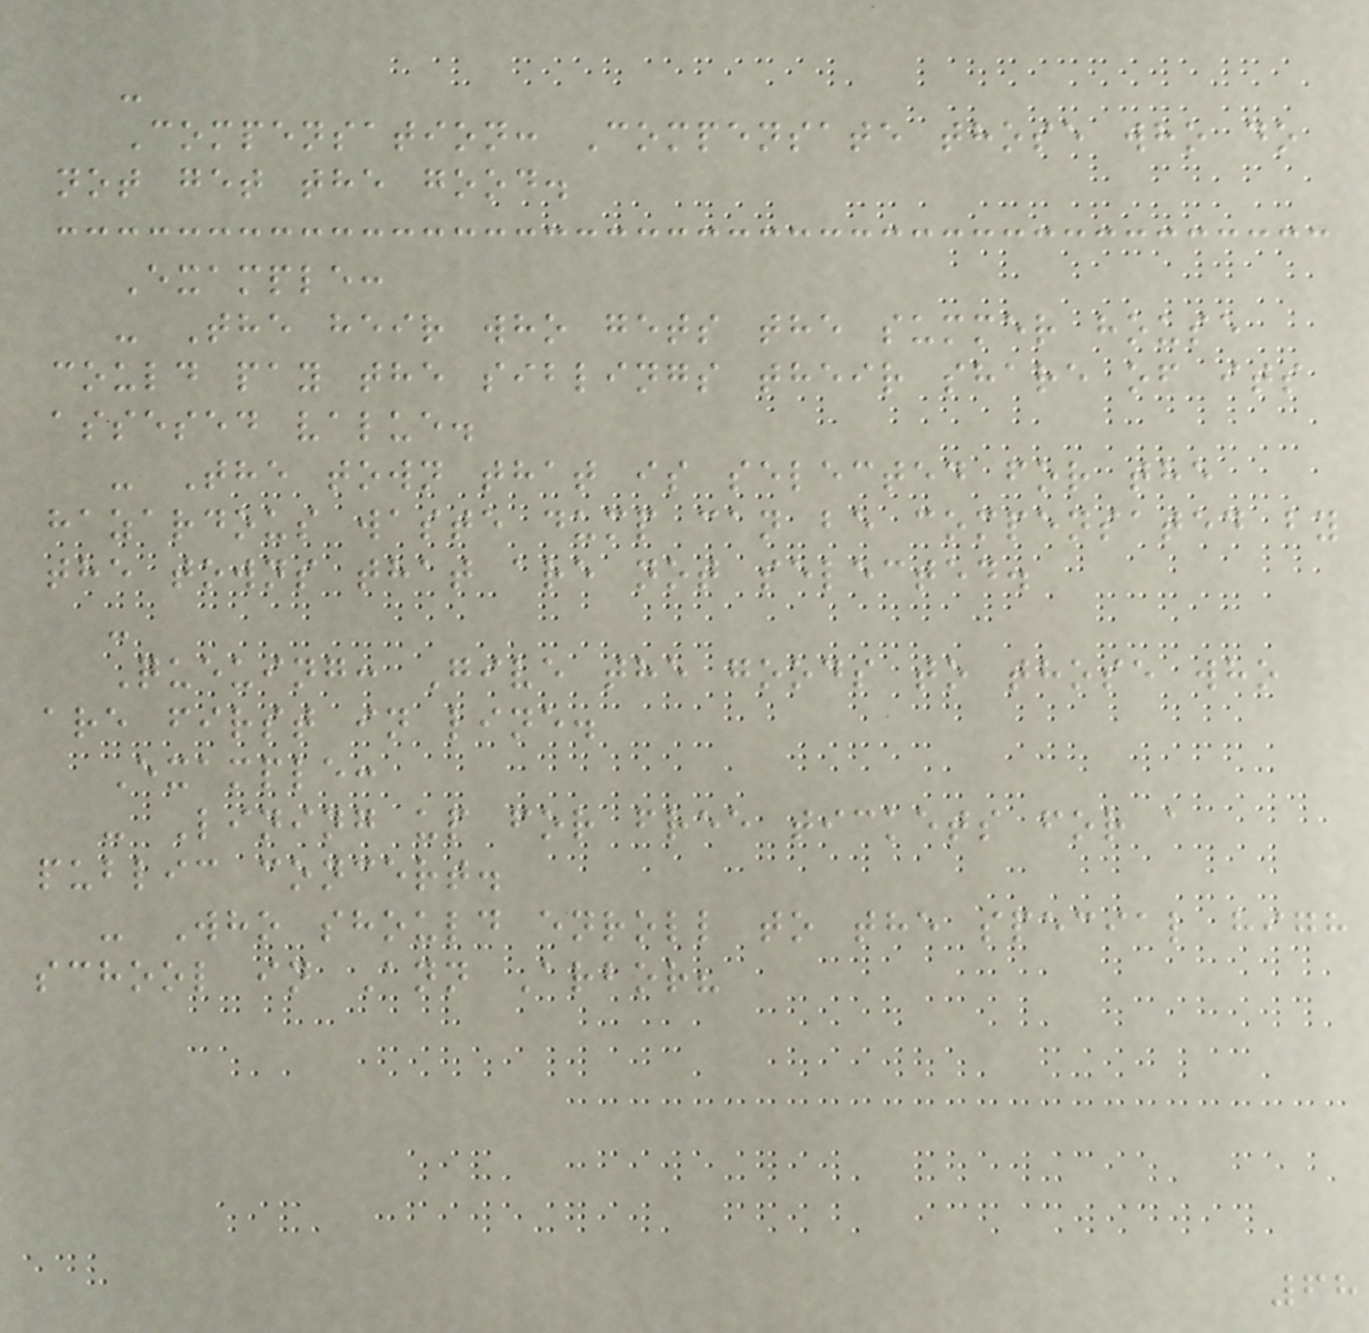-
Compensation: Compensate those who do
not get the good.
Example:
- The heir who gets the summer house
could pay the siblings their share of its
assesed value.
- The town that is selected for the
hazardous waste dump can be compensated by
the towns that are not selected.
-
Queuing: Give the goods to those who
are first in line.
Example:
- Lining up for free tickets for a
public concert.
- Who should enroll to the special high
school in Ann Arbor?
68
